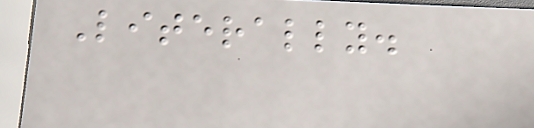Literally.
